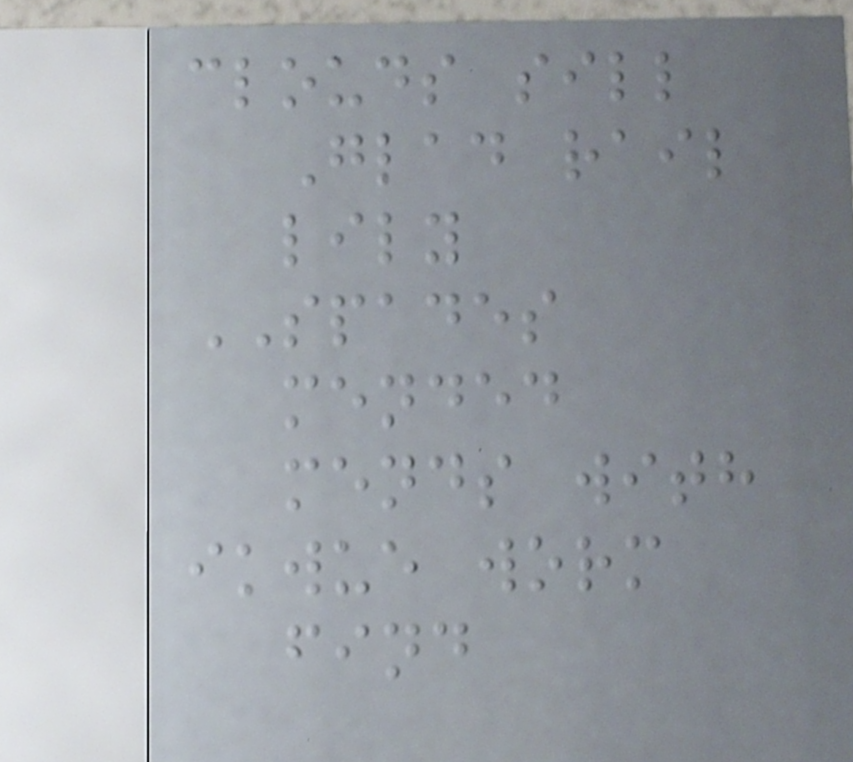clouds sill
Glad rail
lily
SPADES
mended
mends with
ikwue worm
find
